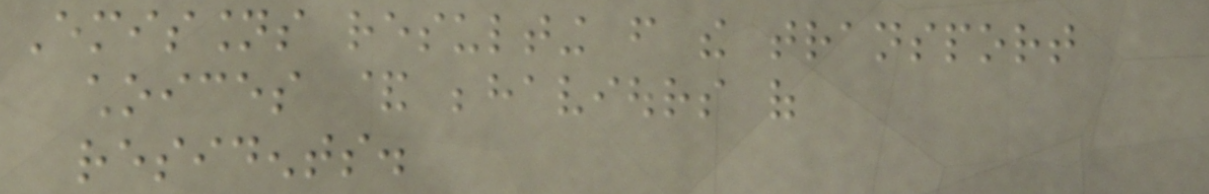Emissions resulting from the transport
choices & behaviours of
residents.
